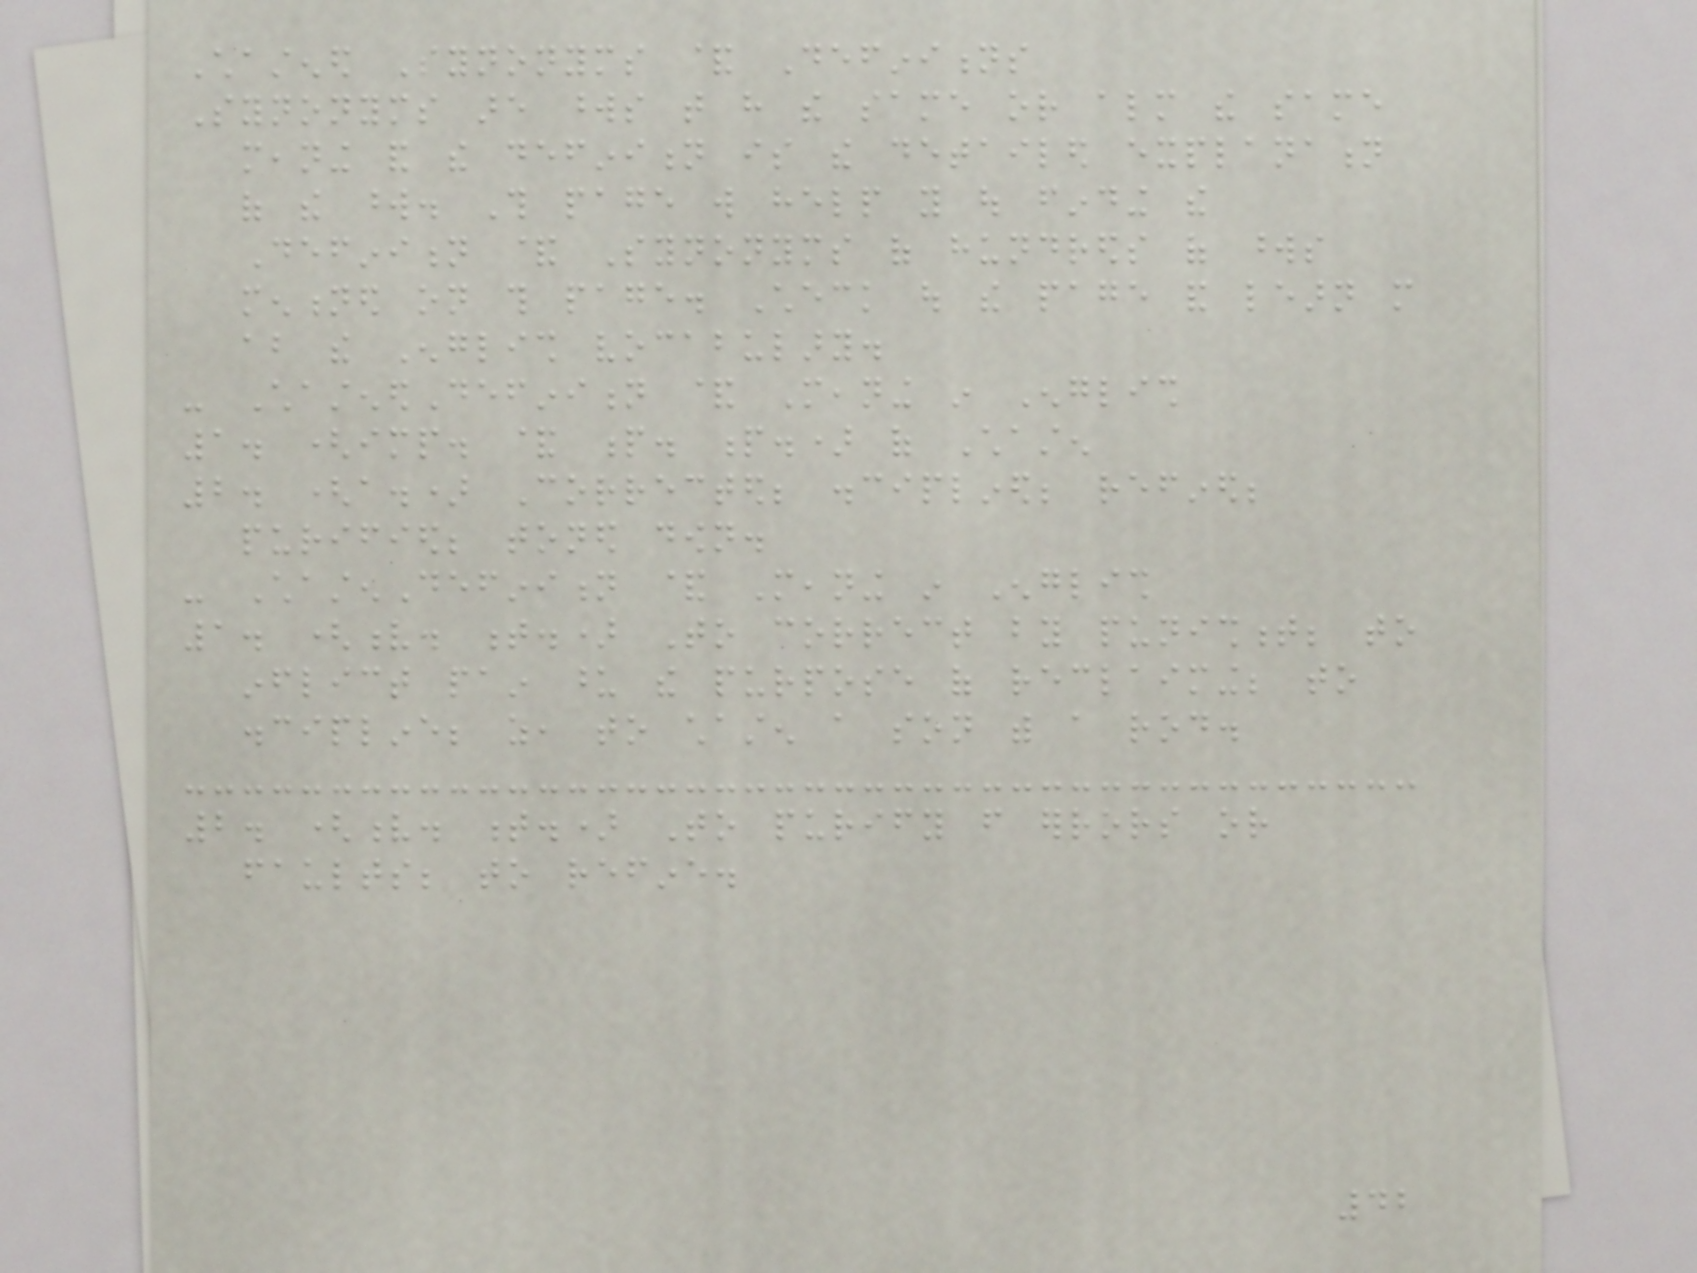Chastened Synonyms & Definitions
Synonyms are words that have the same or almost the same
meaning and the definition is the detailed explanation
of the word. This page will help you out finding the
Definition & Synonyms of hundreds of words
mentioned on this page. Check out the page and learn more
about the English vocabulary.
- ChastenedDefinition & Meaning in English
1. (imp. & p. p.) of Chasten
2. (a.) Corrected; disciplined; refined;
purified; toned down.
- ChastenDefinition & Meaning in English
1. (v. t.) To correct by punishment; to
inflict pain upon the purpose of reclaiming; to
discipline; as, to chasten a son with a rod.
2. (v. t.) To purify from errors or
faults; to refine.
42
